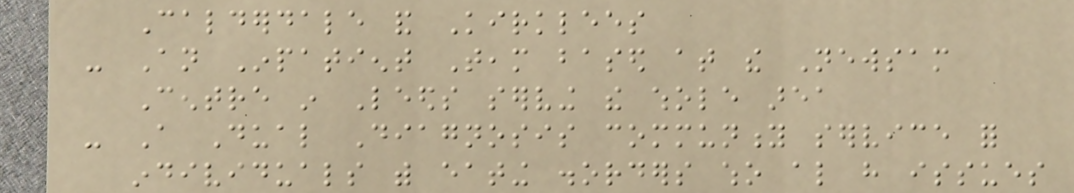Calderdale and Kirklees
- An Inpatient Team based at the Newsam
Centre in Leeds serving the whole area
- A Dual Diagnosis community service for
individuals with eating disorders who also have issues
